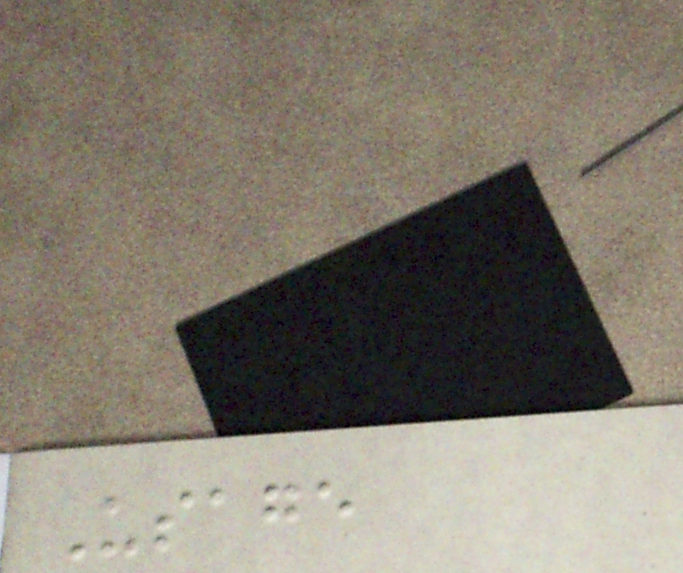Usage
